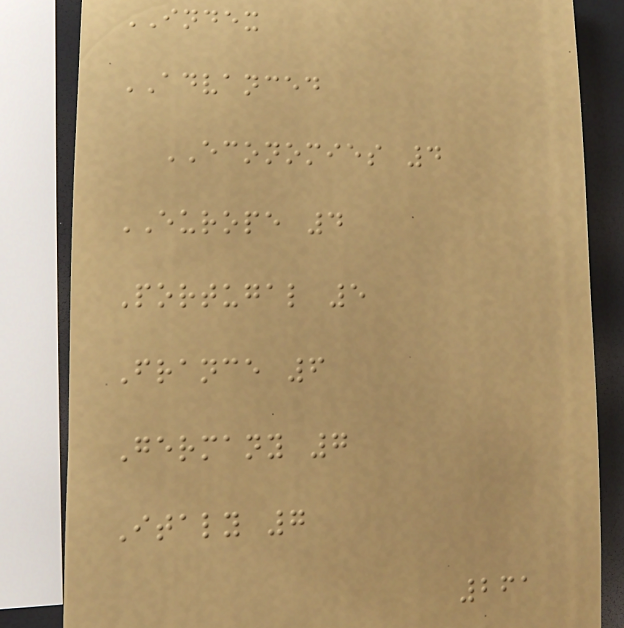INDEX
ADVANCED
ECONOMIES 4
EUROPE 4
Portugal 5
France 6
Germany 7
Italy 7
261
